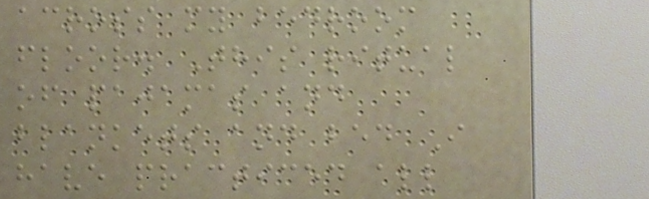across my bedroom
floor. This ritual
of pajamas and
blankets and bed I
have practiced all
